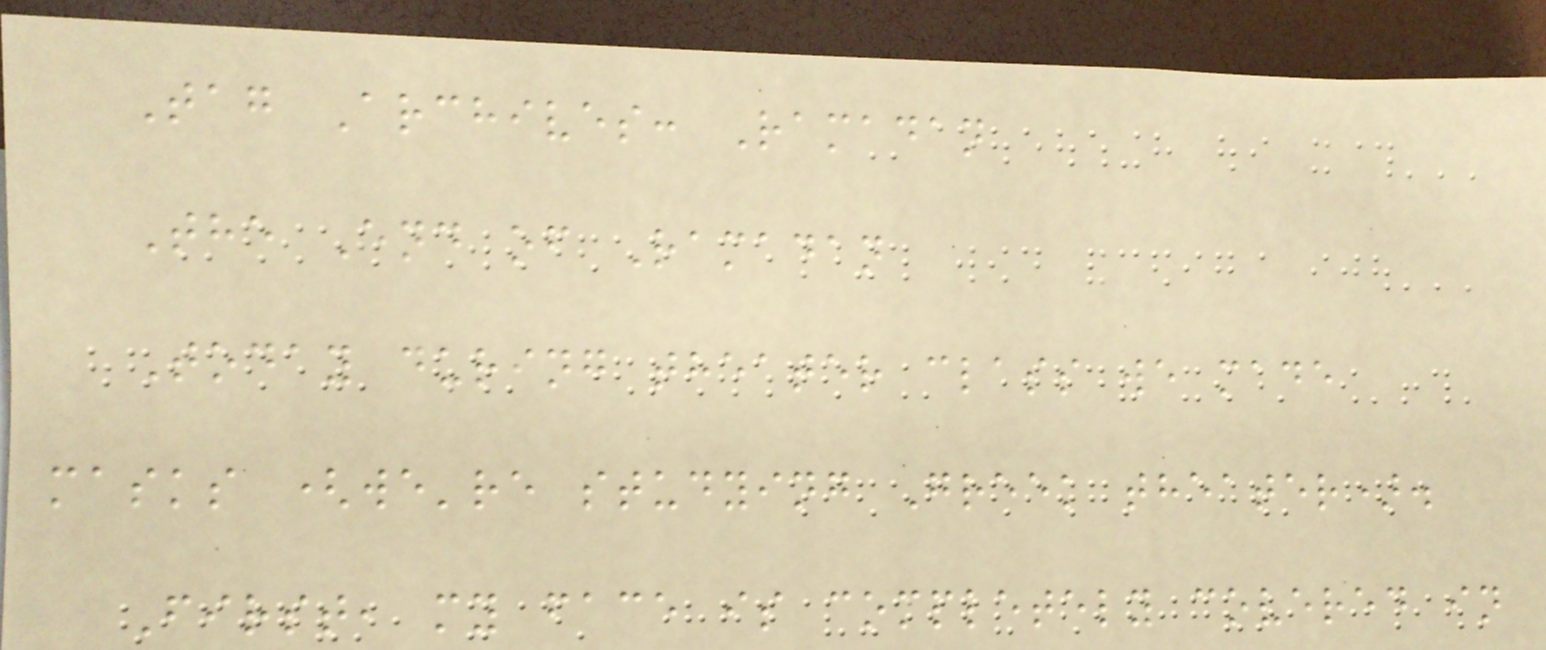Tag Archives: Ramadan
The End of Ramadan
Today during theater class we made
masks (we're studying Greek theater).
First, my face is completely covered in
